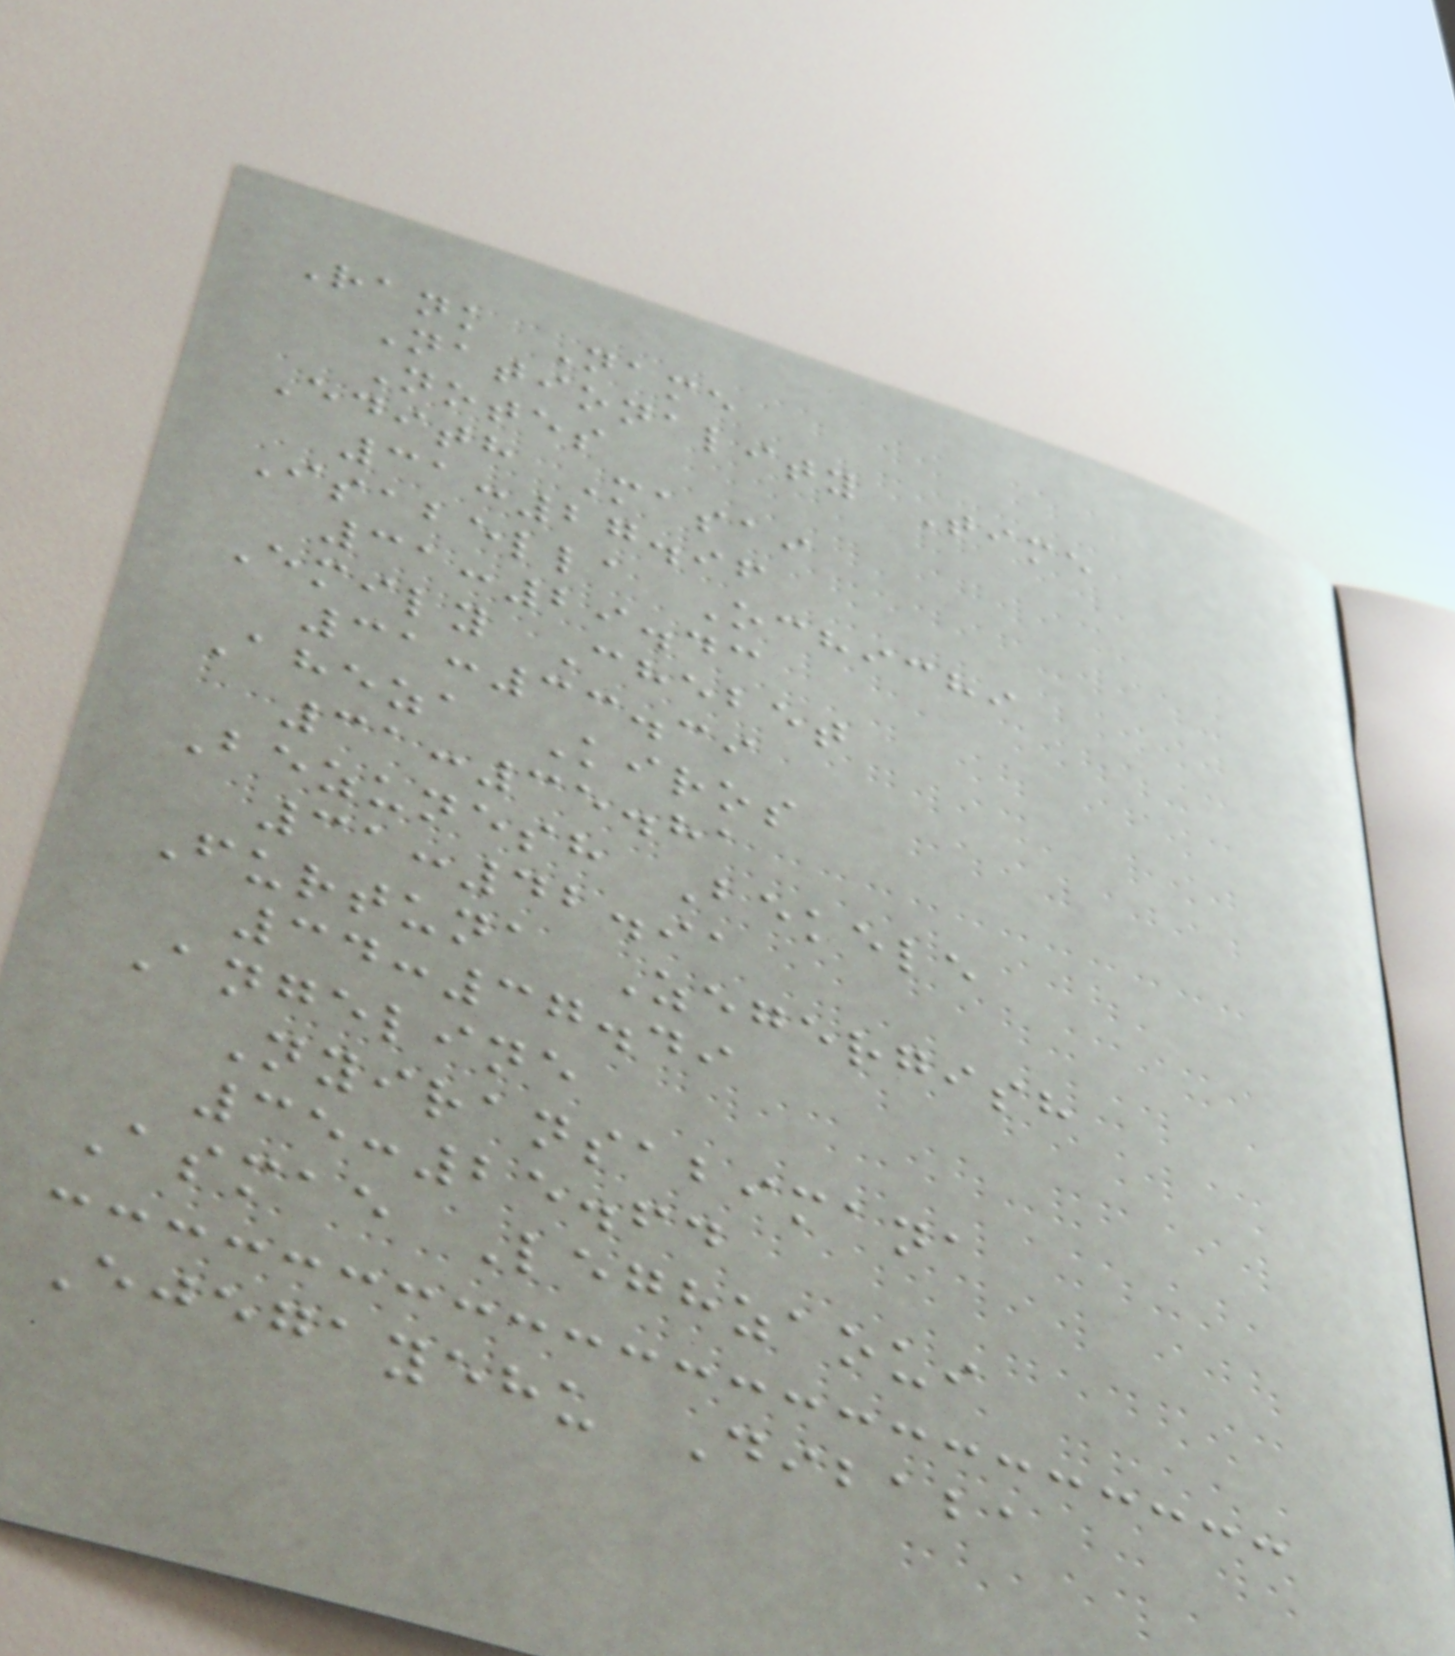Rank Name
Nationality Time
Notes
Edith Masai
31:27.96
Isabella Ochichi
31:29.43
Emily Chebet
31:33.39
Aheza Kiros
31:35.81
Bezunesh Bekele
31:42.91
Furtuna Zegergish
34:37.49
Angeline
Nyiransabimana
35:25.64
Asmae Leghzaoui
Ejegayehu Dibaba
